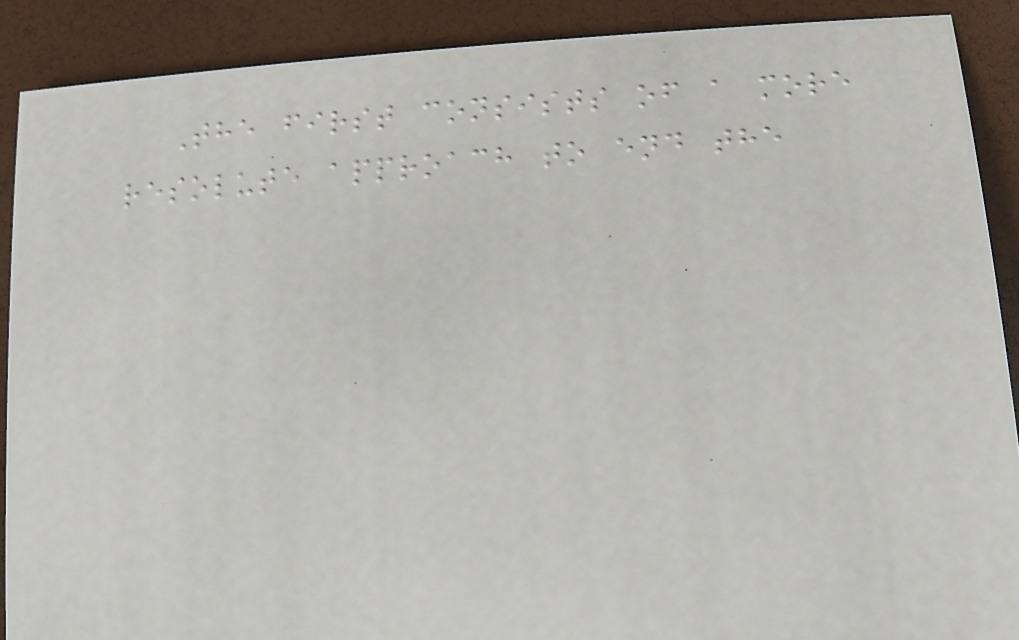The first consists of a more
resolute approach to end the
